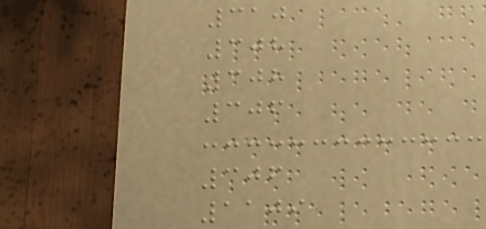310
308
308
306
306
1109
